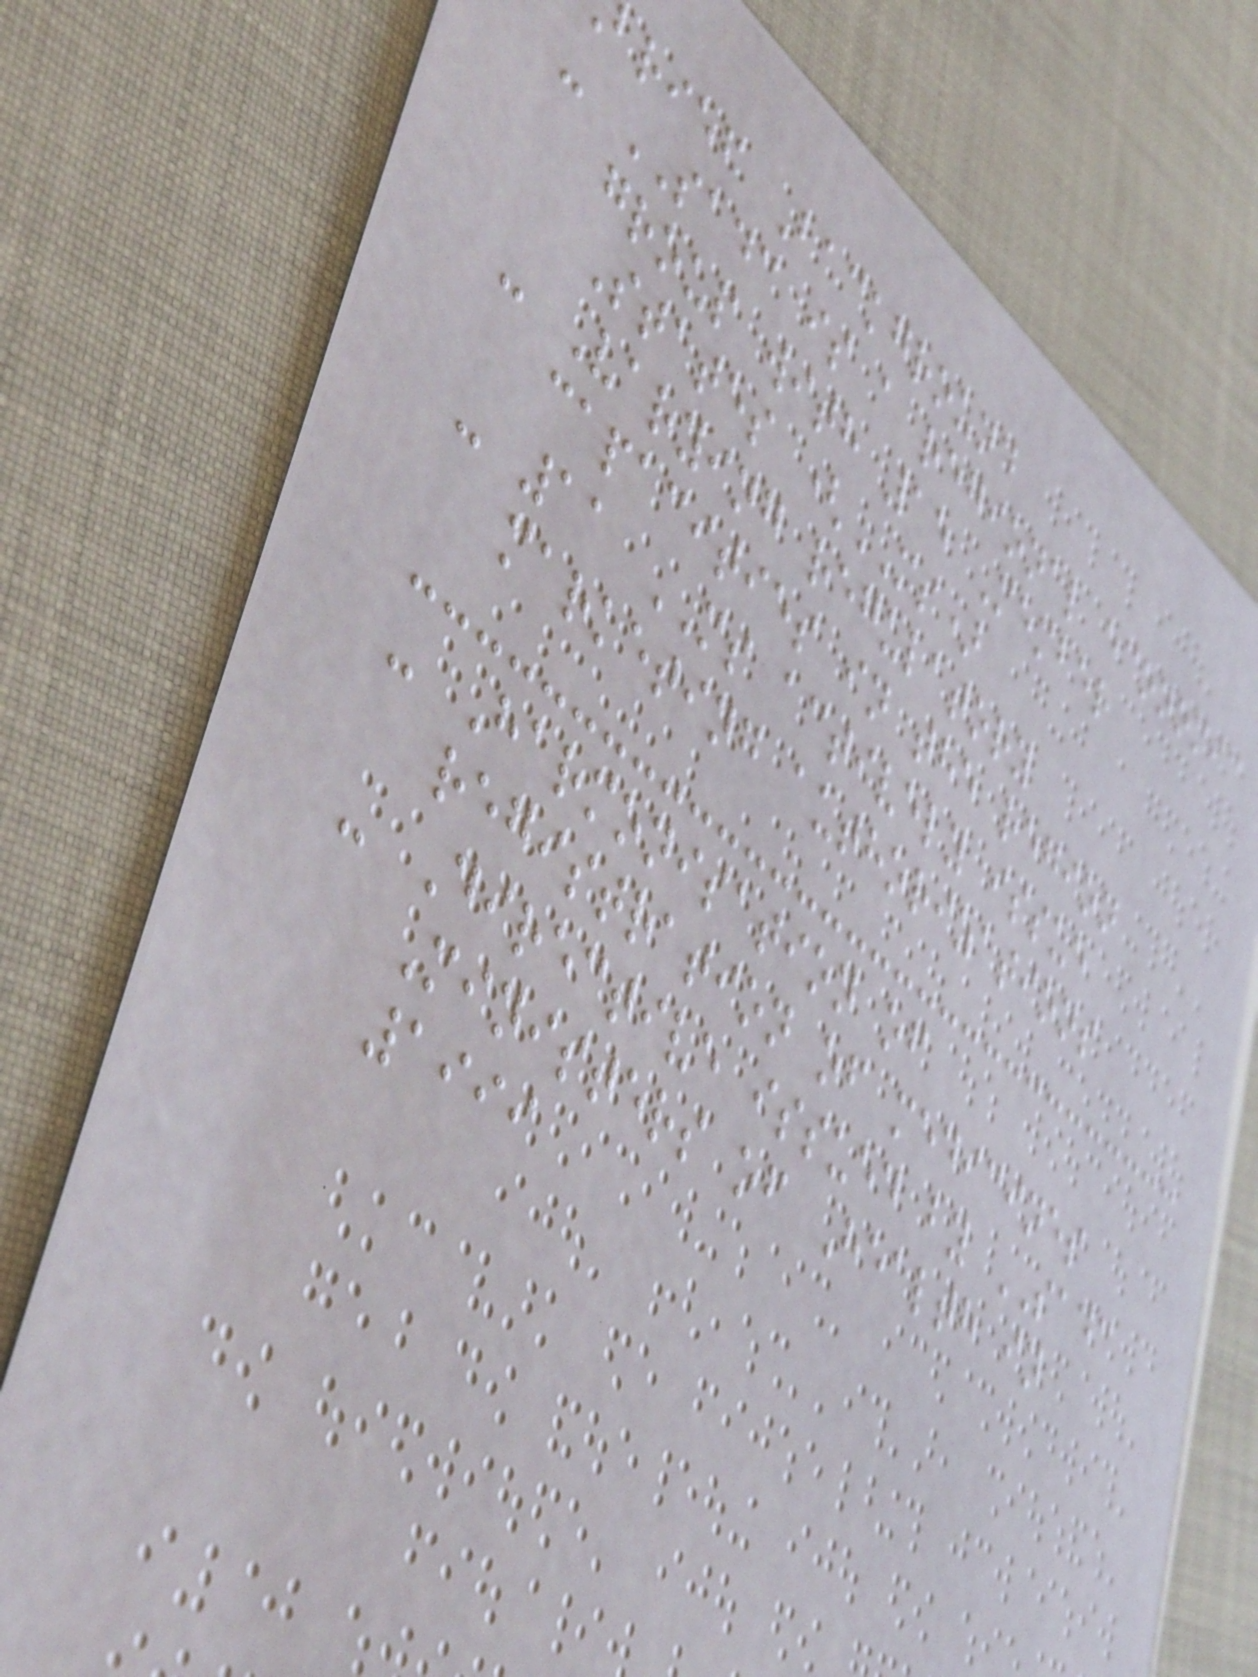brief Background
- SADC is a regional economic
group with 15 Member
States (MS)
- Varying regulatory
capacities in the region
- 11 MS actively issue
marketing authorizations
- Harmonisation of
registration of medicines
- Directive issued by SADC
Ministers of Health in
1999
